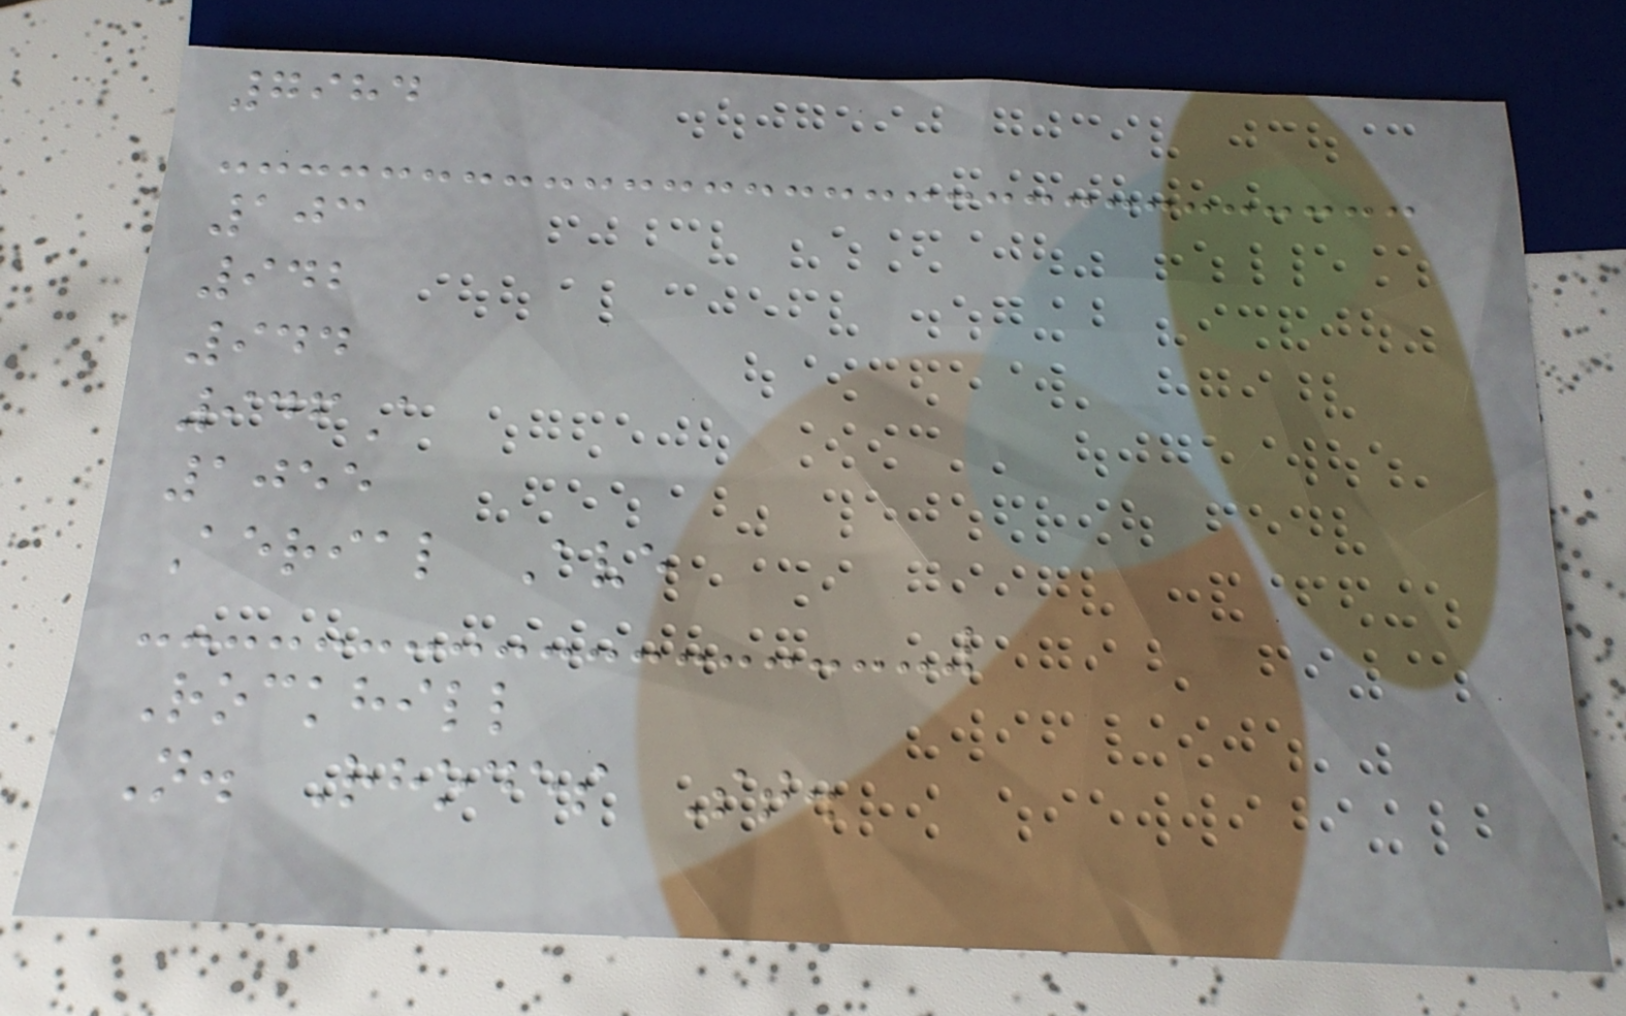7984
103
942
944
946A
1055
Aerial Ave
Rockhill
N. Rhodes St.
